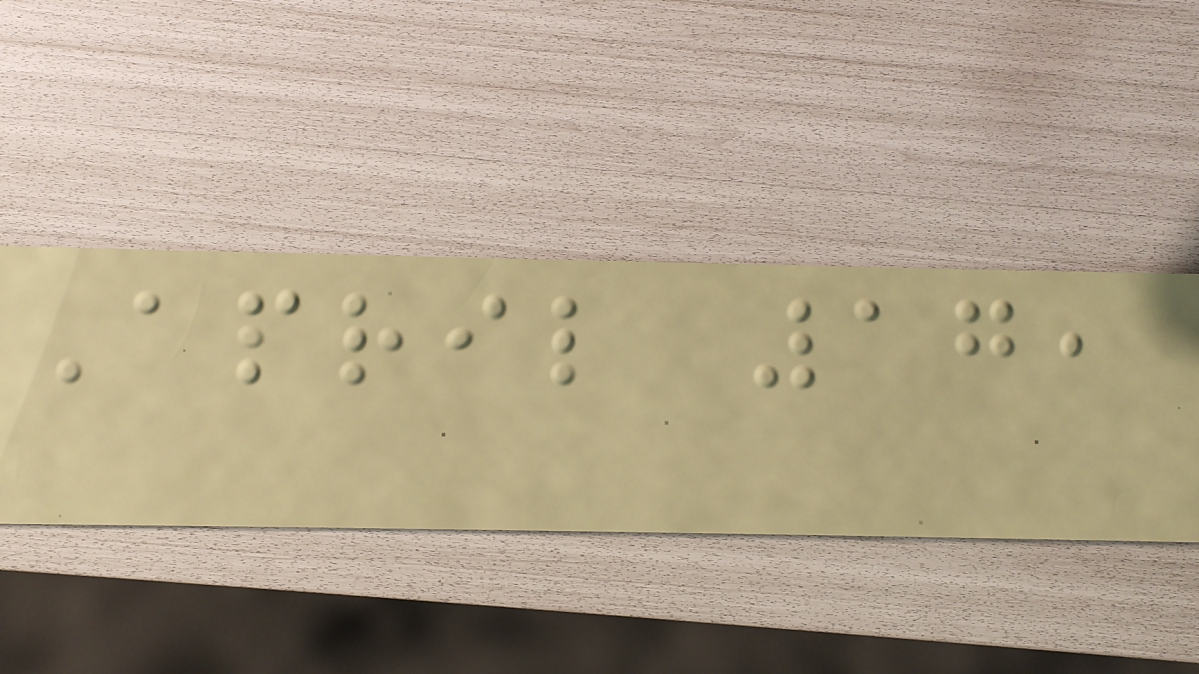April 17,
